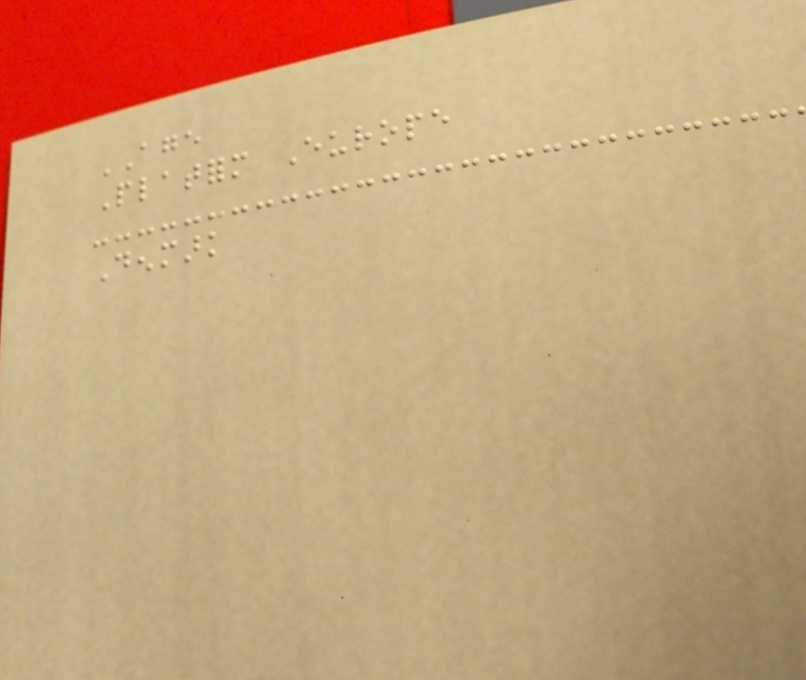AGE
Platform Europe
Denmark
